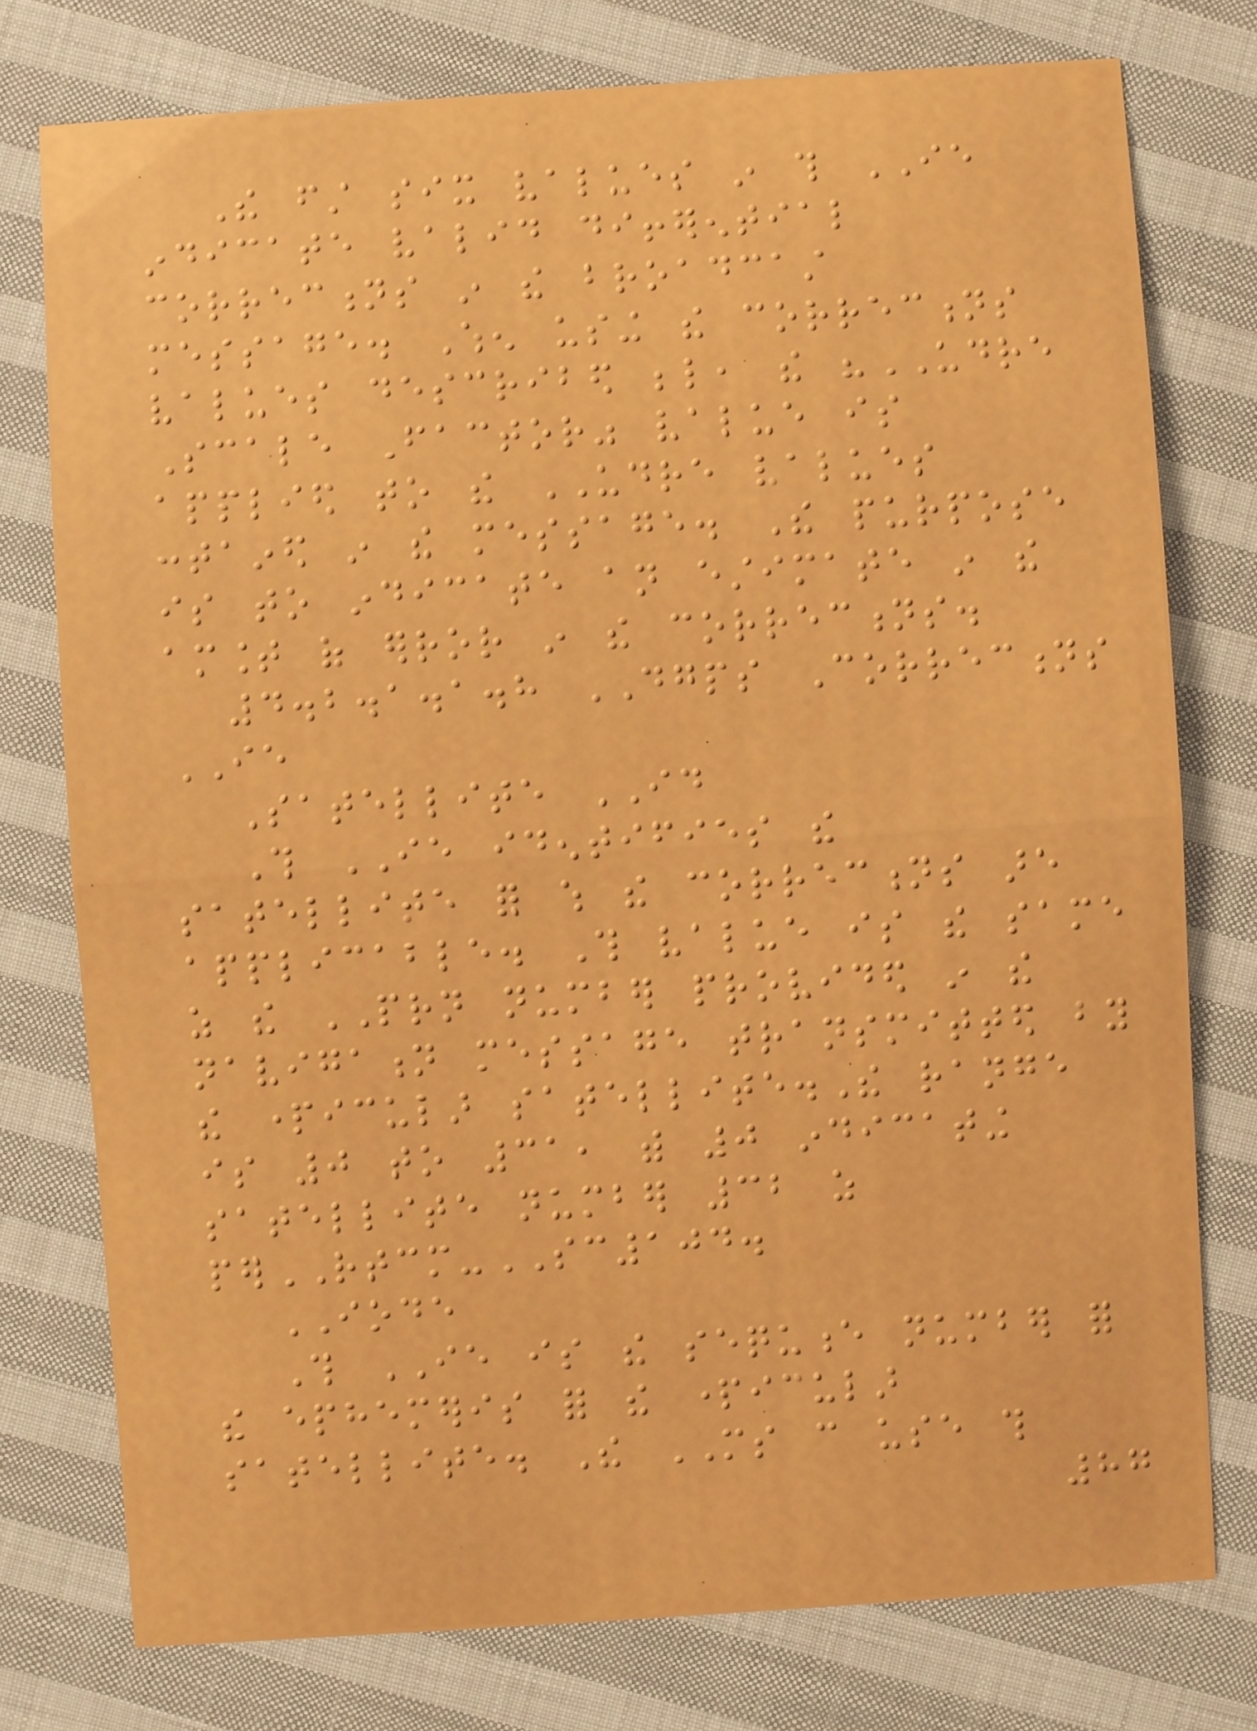The first six values in this IE
indicate valid differential
corrections in the broadcast
message. When using the corrections
values described below, the "UDRE
Scale Factor" value is
applied to the UDRE values
contained in the message. The purpose
is to indicate an estimate in the
amount of error in the corrections.
4.2.1.1.8 DGPS Corrections
IE
Satellite ID
This IE identifies the
satellite for which the corrections are
applicable. This value is the same
as the PRN number provided in the
navigation message transmitted by
the particular satellite.The range
is 0 to 31, with 0 indicating
satellite number 32 as
perRTCM-SC104.
IODE
This IE is the sequence number for
the ephemeris for the particular
satellite. The MS can use this
87
